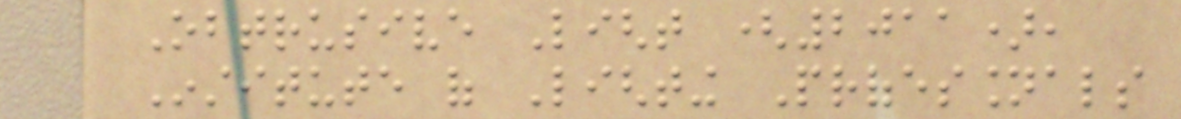Obtrusive Light (2011),
Institute of Lighting Professionals
